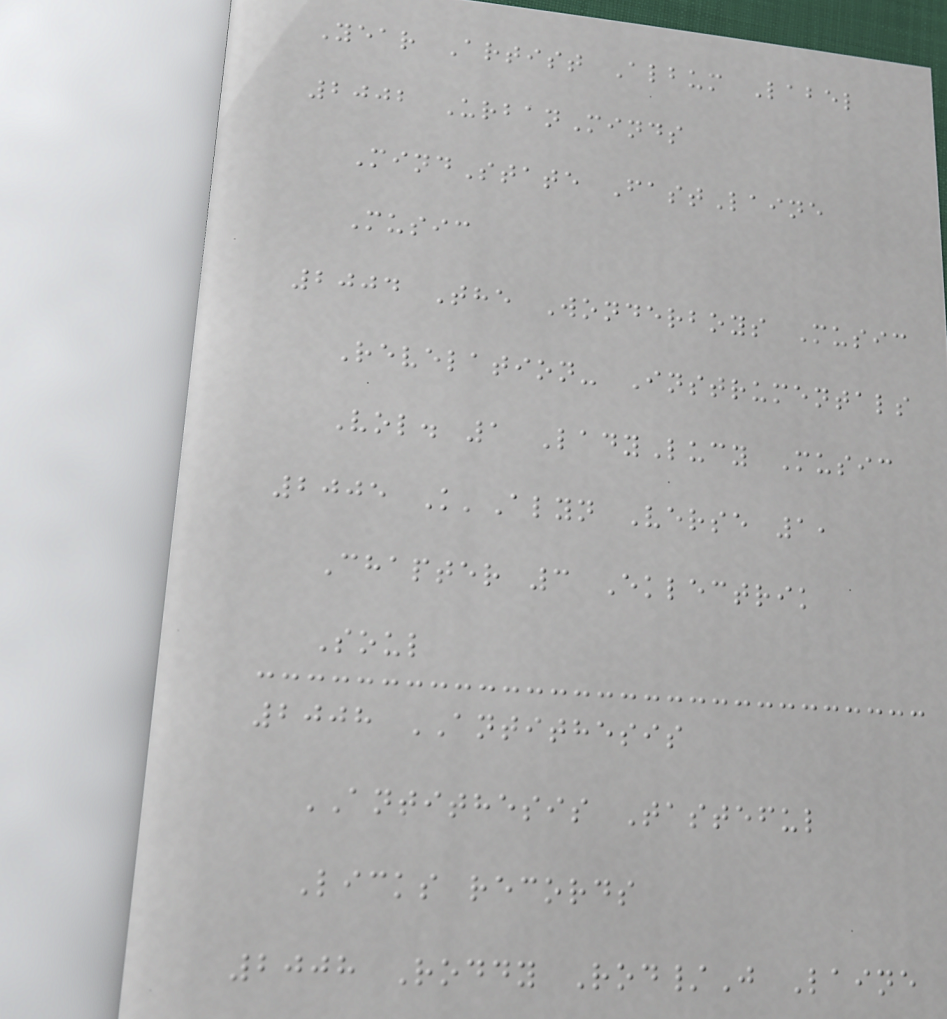Year Artist Album Label
2002 UrbanMinds
MindState FastLaine
Music
2004 The Wonderboys Music
Revelation- Instrumentals
Vol. 1 LadyLucy Music
2005 K'Alyn Verse 1,
Chapter 3 Eklectrik
Soul
2008 ANTITHESIS
ANTITHESIS Tasteful
Licks records
2008 Roddy Rod/J Laine
